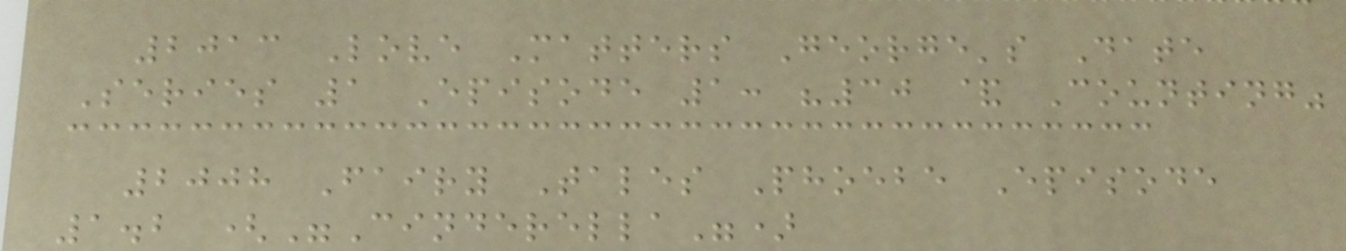2013 Love Matters George's Date
Series 1 Episode 1: "30 & Counting"
2008 Fairy Tales Phoebe Episode
1.2 ("Cinderella")
